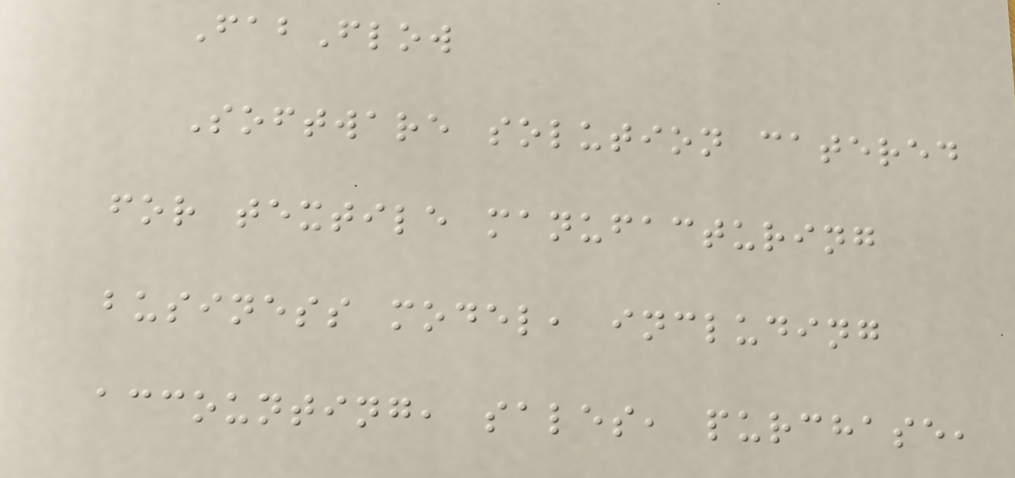FabFlow
Software solution catered
for textile manufacturing
business model, including
accounting, sales, purchase,
